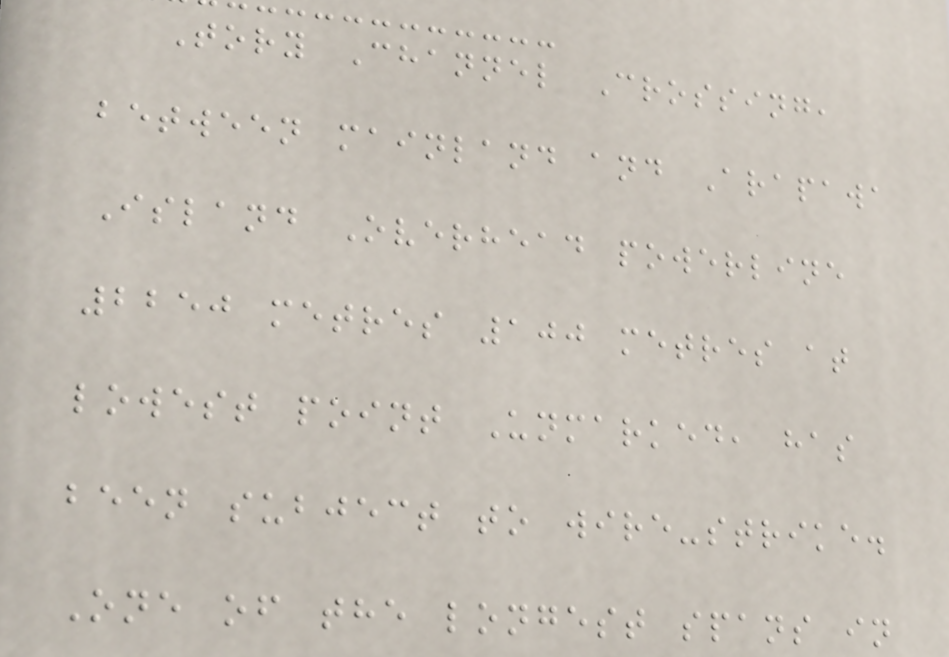Tory Channel Crossing,
between mainland and Arapawa
Island Overhead powerline
2250 metres 100 metres at
lowest point Unmarked, has
been subject to wire-strike.
One of the longest spans in
